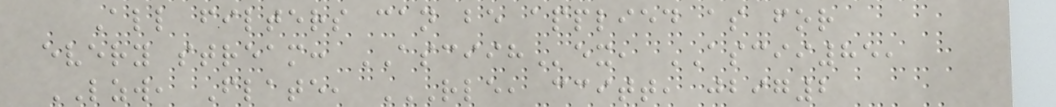All filters can be applied as for
every stream: ASCIIHex, ASCII85,
LZW, Flate, RLE, CCITT, JBIG2
